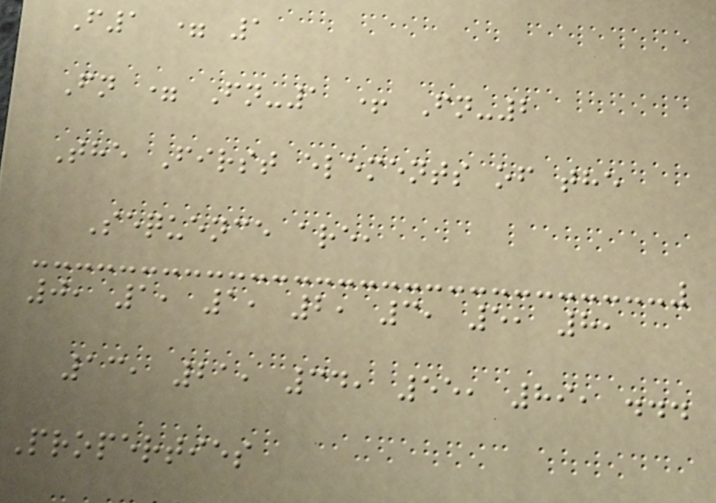F1 = 1
Fn = Fn-1 + Fn-2
The First elements of the
Sequence are,
0, 1, 1, 2, 3, 5, 8,
13, 21, 34, 55, 89, ...
Properties
